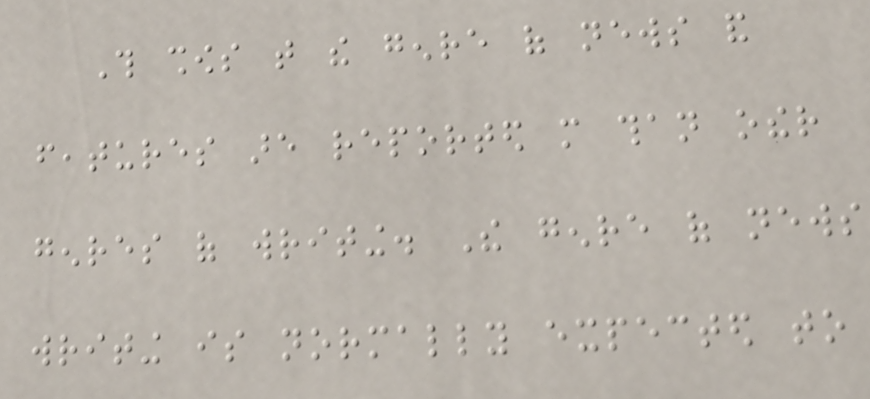This shows that the genre of news and
features are reported more than other
genres of writing. The genre of news
writing is normally expected to
